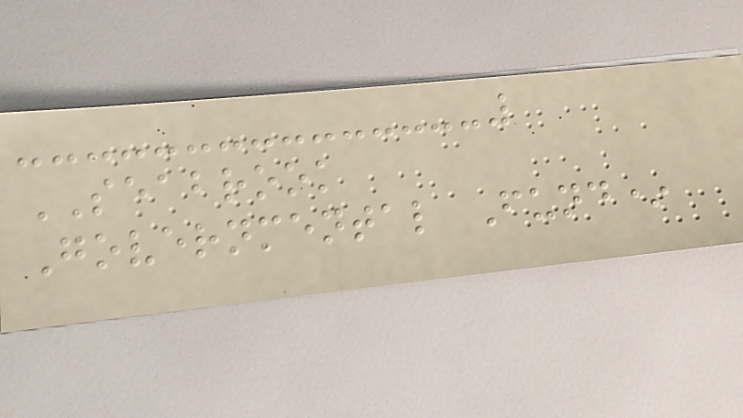SEABROOK
Governmental Fund*
